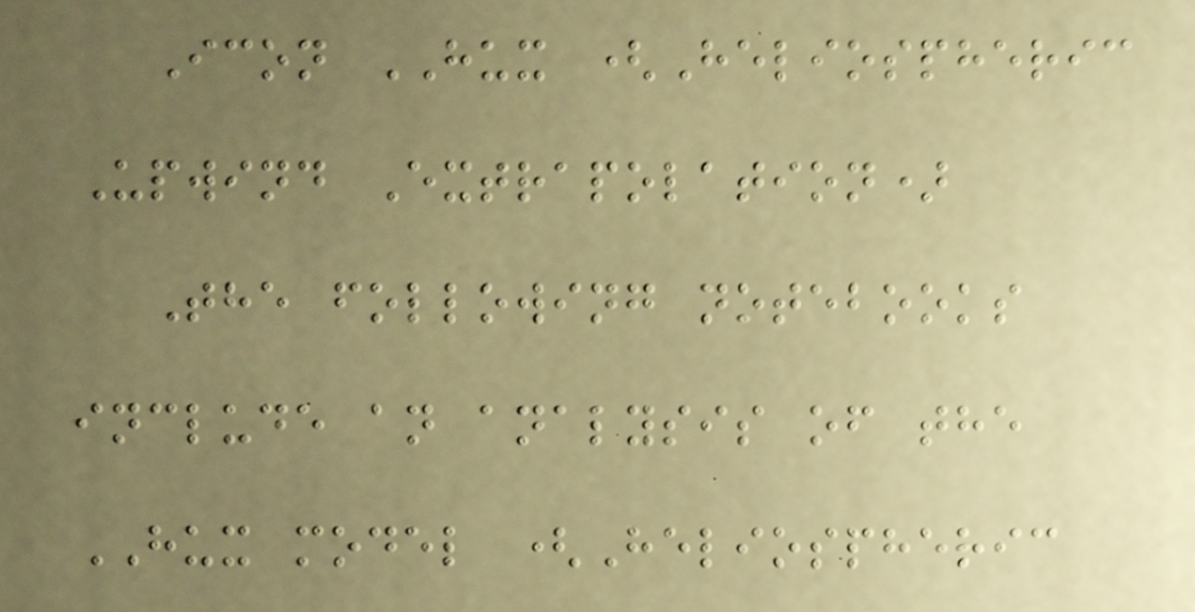Icon HUX (Heliospheric
Upwind Extrapolation)
The following notebooks
include an analysis of the
HUX model (Heliospheric
